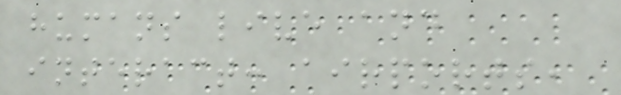humans live and
interact: airports,
